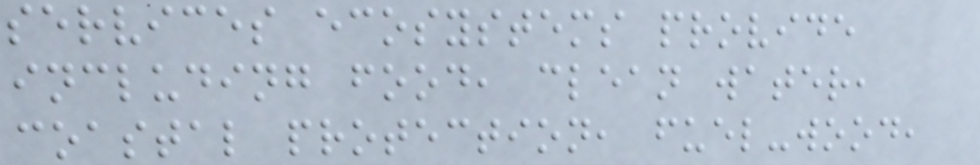services ecosystems provide
including food, clean water,
coastal protection, fuel-wood,
